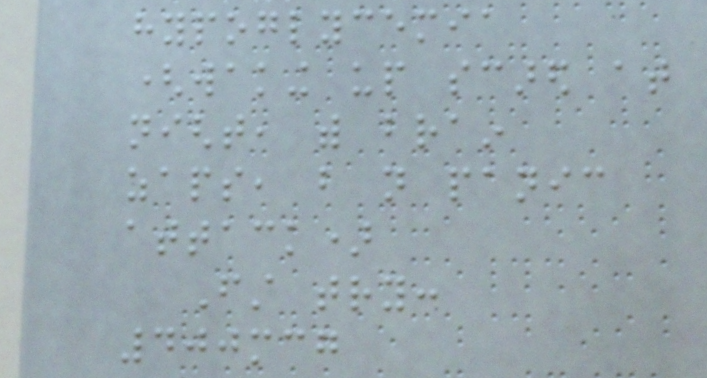hypoglycemia
(waking up scared at
night, with brain
zaps, but not panic
attack)
First try:
400mcg
